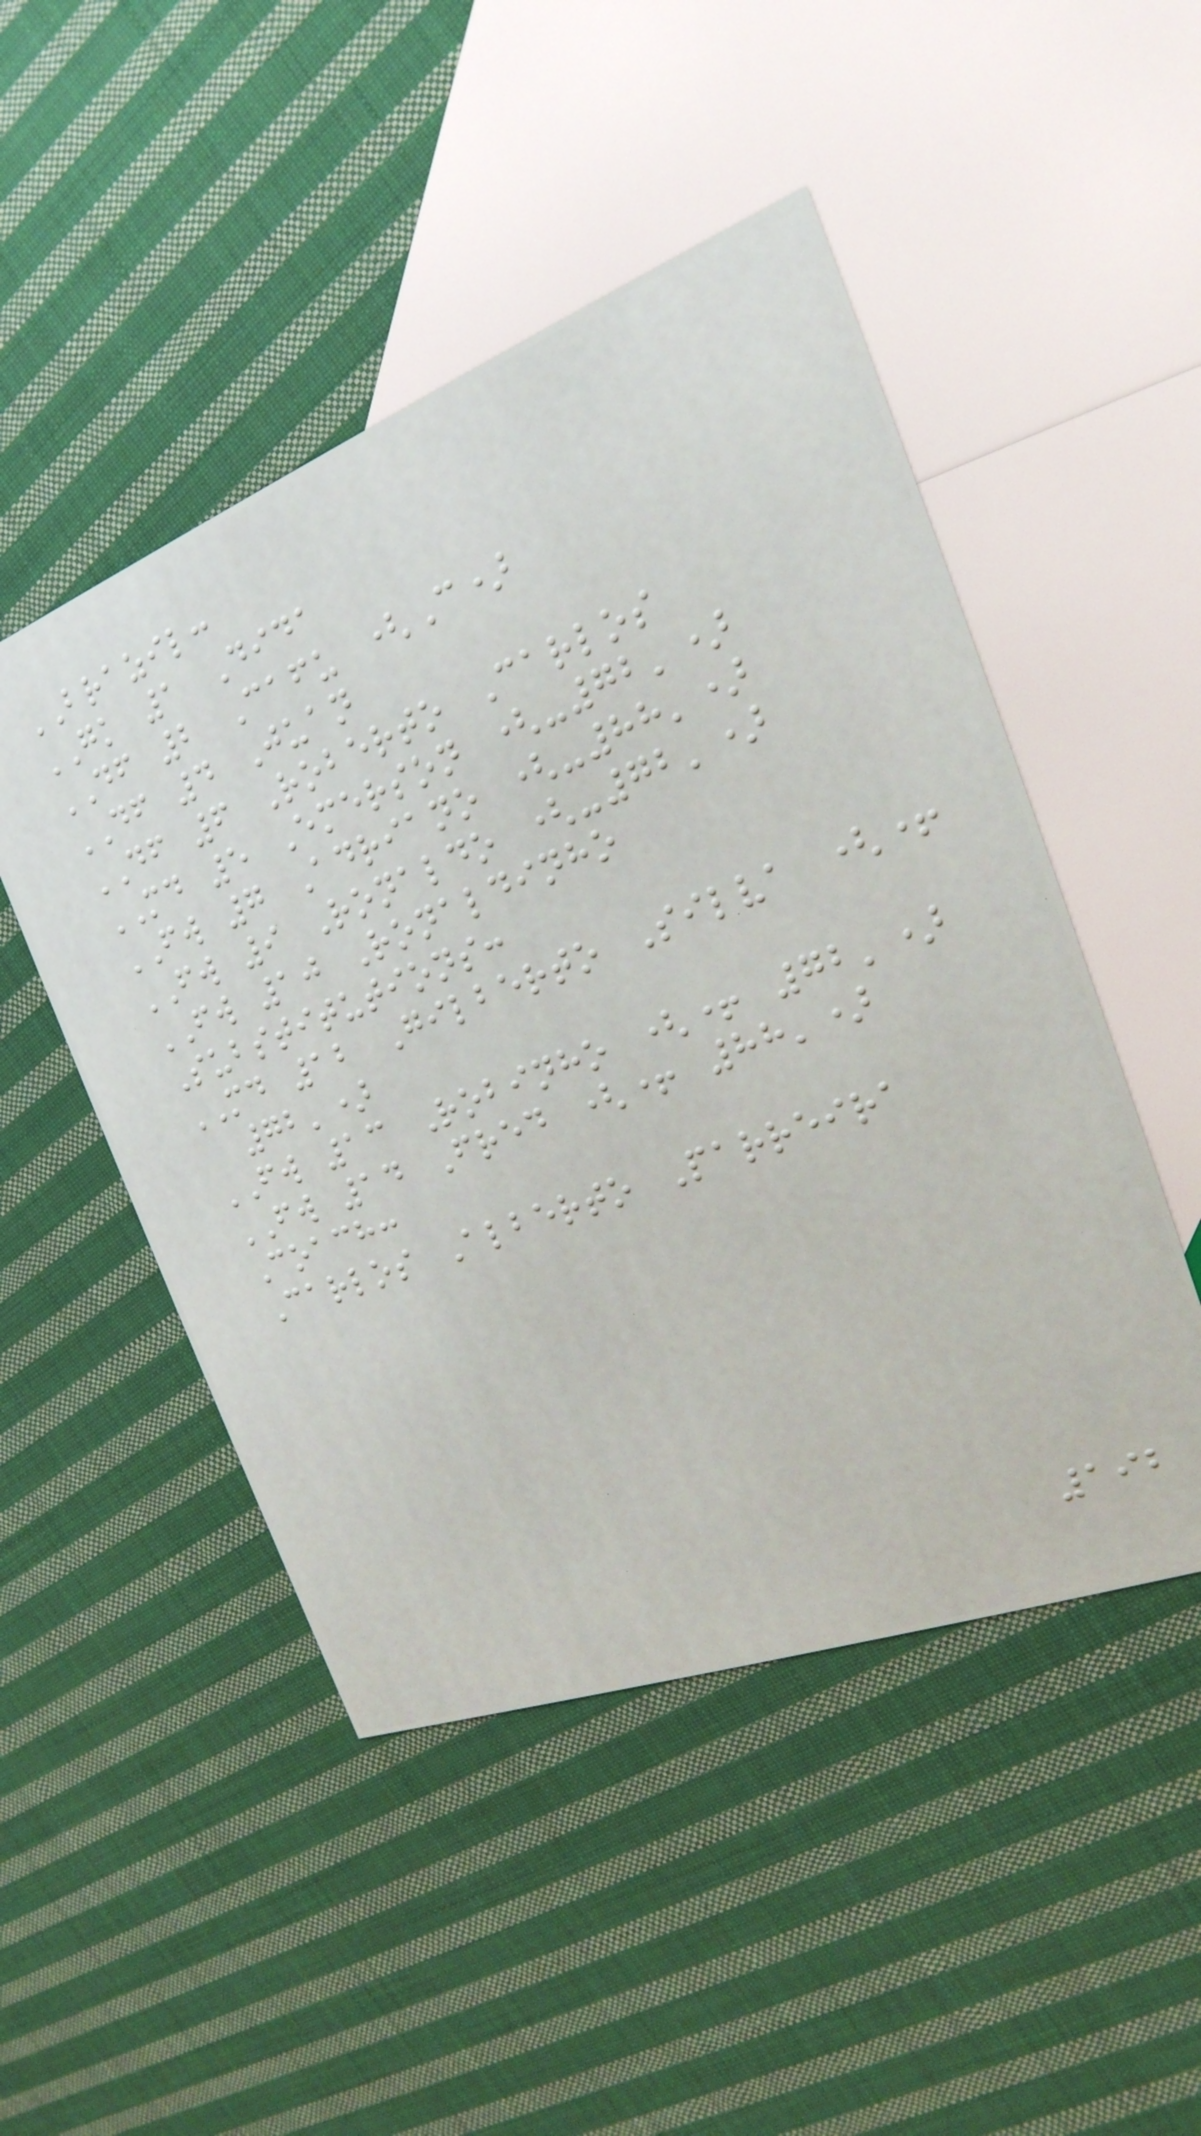BRAZIL:
GK 1 Dida
DF 2 Cafu (C)
DF 4 Juan
DF 6 Roberto Carlos
MD 5 Emerson (-72')
FW 7 Adriano (-88')
FW 9 Ronaldo (-72')
FW 10 Ronaldinho
Substitutions:
MD 12 Gilberto Silva (+
72')
FW 13 Robinho (+ 72')
FW 14 Fred (+ 88')
Coach:
Carlos Alberto Parreira
192
